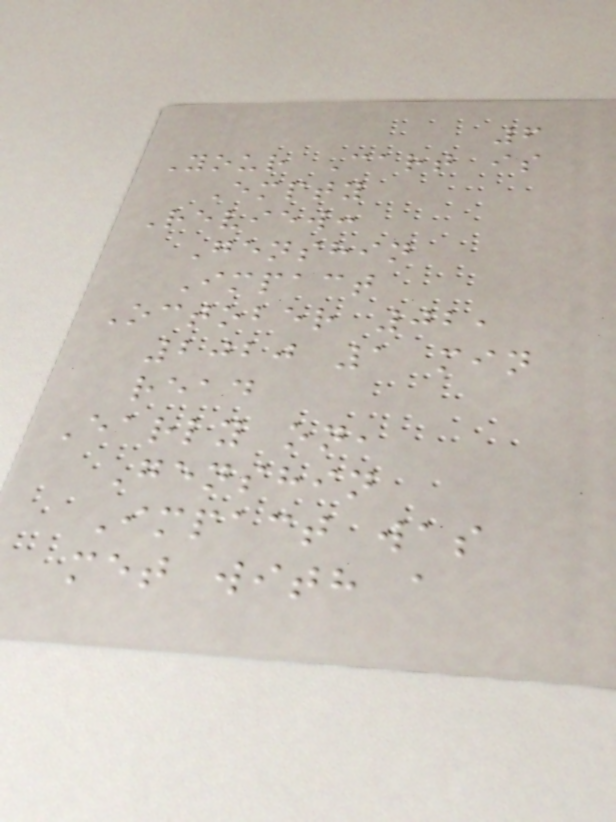6
Your Cart is
Empty
Review:
Genshin
Impact
October 02,
2020 1 min
read
Early on,
Genshin
Impact was
met with a
